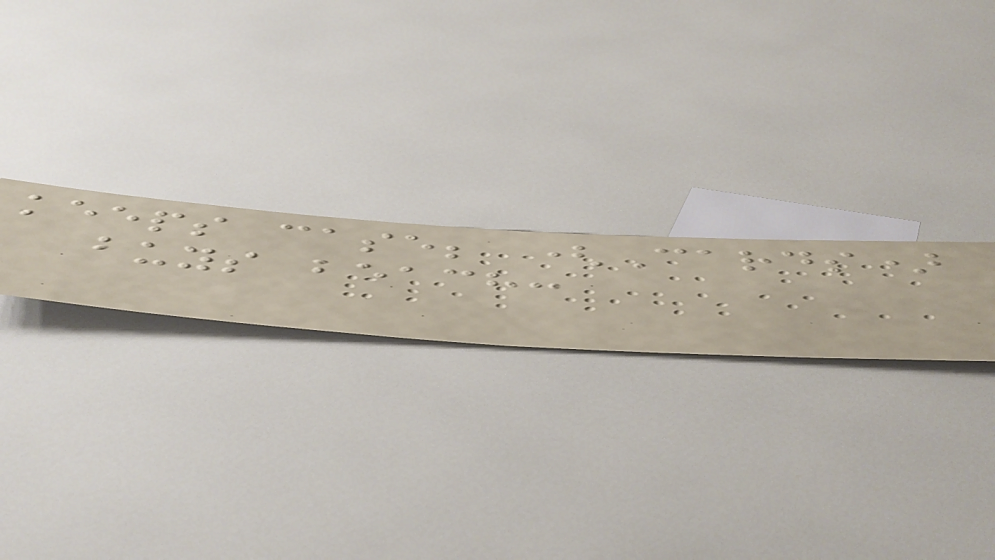keeps case; (Cards)
buys beach:
